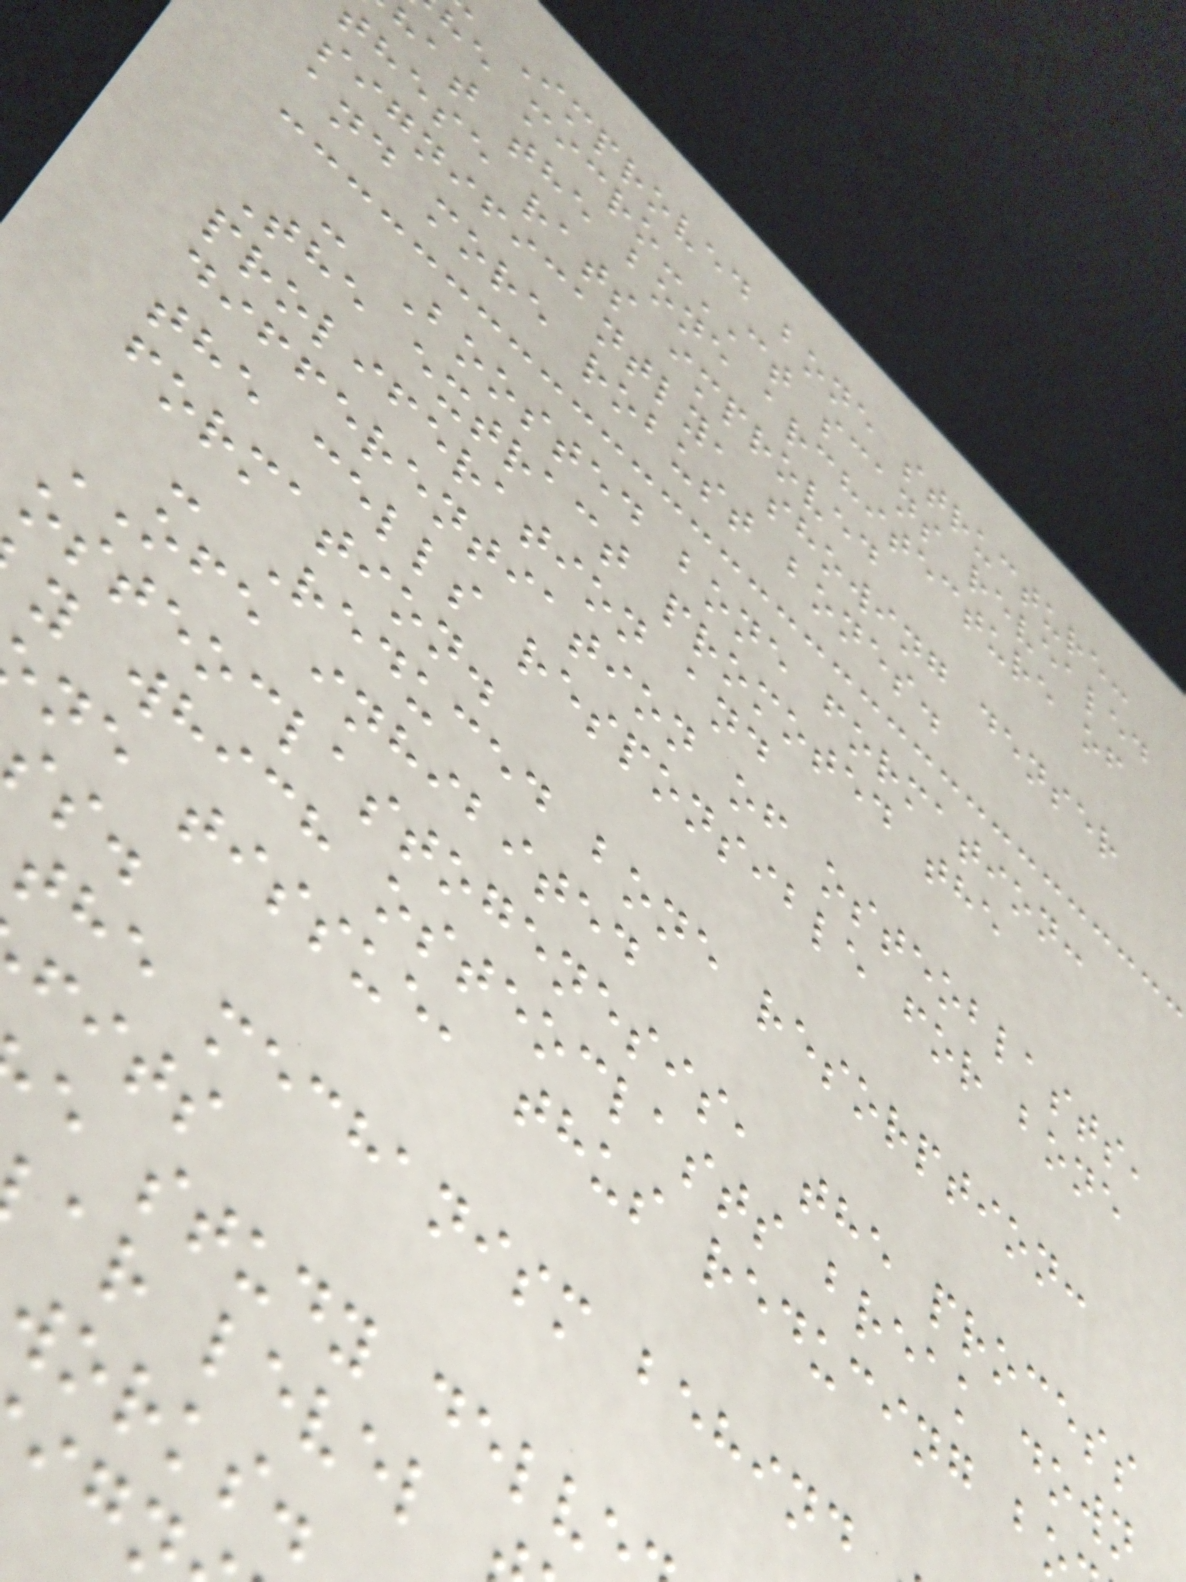Improved bone structure:
he micro-CT scans revealed
hat the bone architecture of
these rats improved
significantly, showing denser
and more robust bones.
- Boosted bone formation:
The extract promoted the
proliferation and
differentiation of osteoblasts,
the cells responsible for bone
formation.
- Reduced bone resorption:
OFE inhibited
osteoclastogenesis, the process
y which osteoclasts break down
ne tissue, thus reducing b
the mechanism behind
fits
e study delve
ar level
